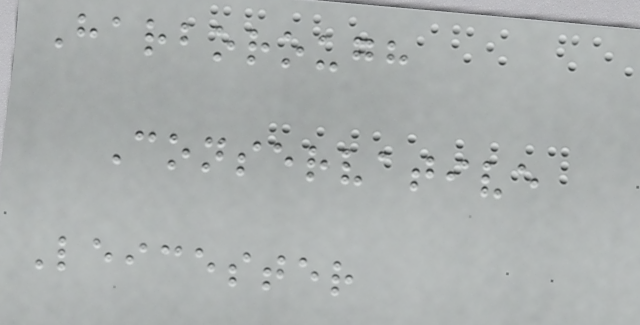Harborough
Conservative
Leicester
